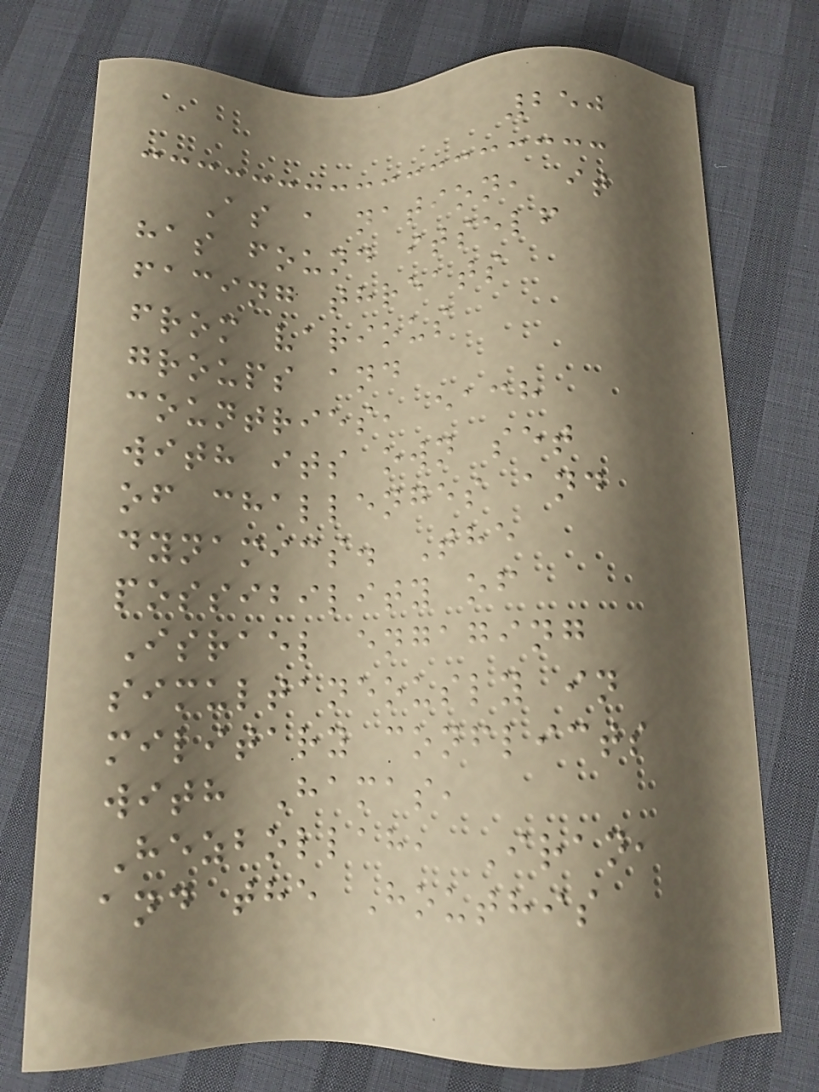250
As a nation, it
has found itself
facing threats
from various
groups and
countries, each
with its own set
of challenges and
dynamics. The
possibility of
Israel engaging
simultaneously in
military conflicts
with Hamas,
Hezbollah, Iran,
and the Houthis
